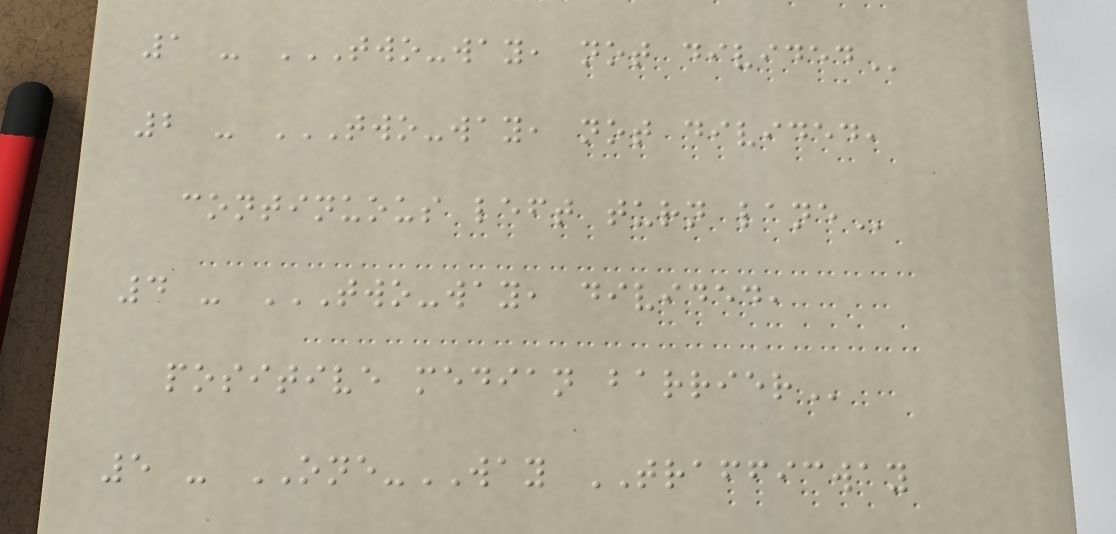1 - TWO-WAY, NOT DIVIDED
2 - TWO-WAY, NOT DIVIDED,
CONTINUOUS LEFT TURN LANE
4 - TWO-WAY, DIVIDED,
POSITIVE MEDIAN BARRIER
5 - ONE-WAY TRAFFICWAY
